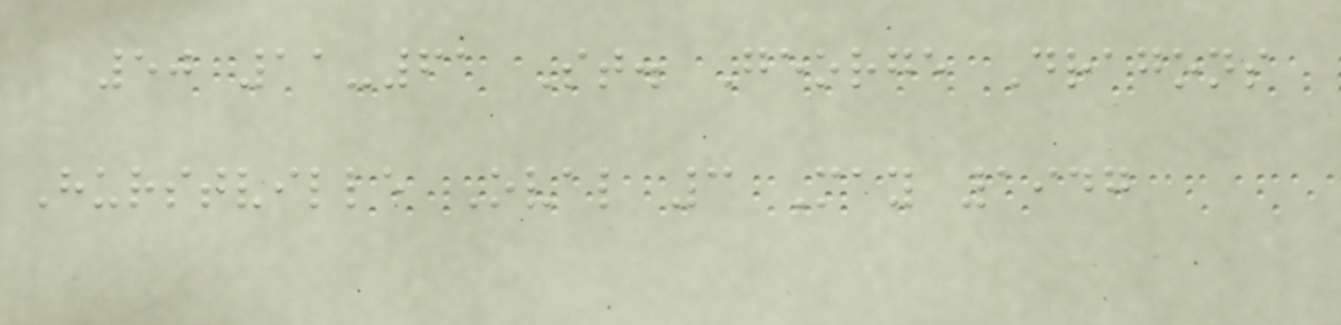50 11-61 St. George Dragons
Hurstville Oval 3 May 1947
